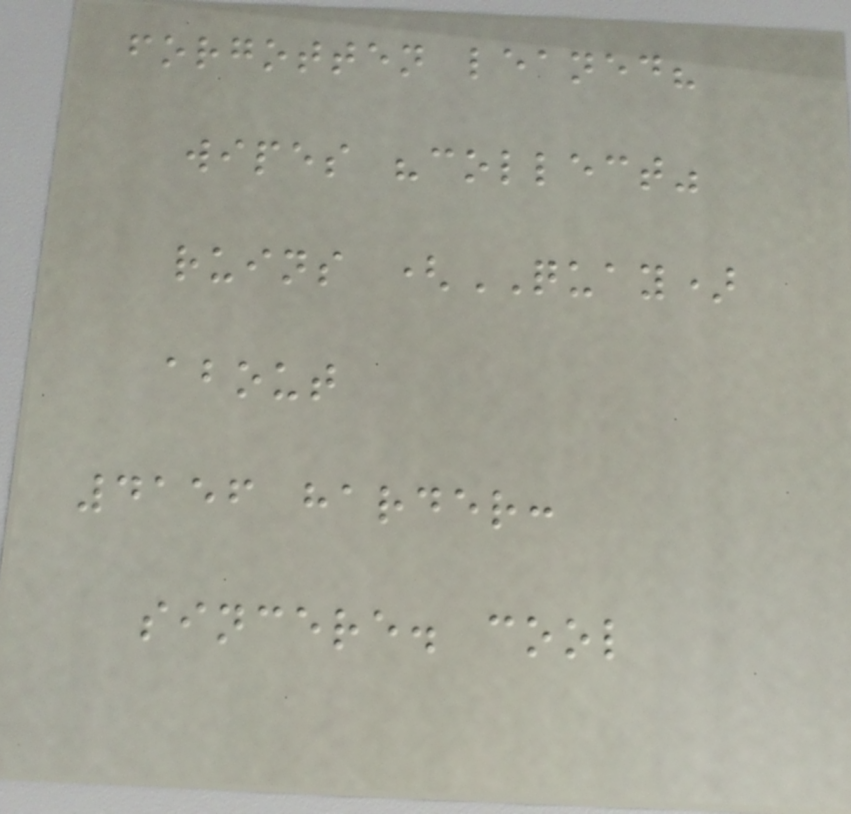forgotten leaned?
wipes "collect"
ruins (QUAY)
about
4156 harder:
sincere. cool
